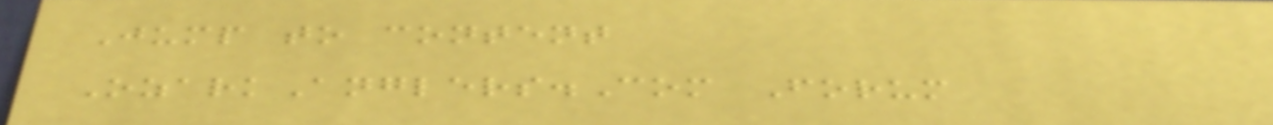Jump to content
OzarkAnglers.Com Forum
